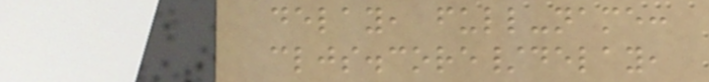delay, full-name:
cljs.core/delay,
